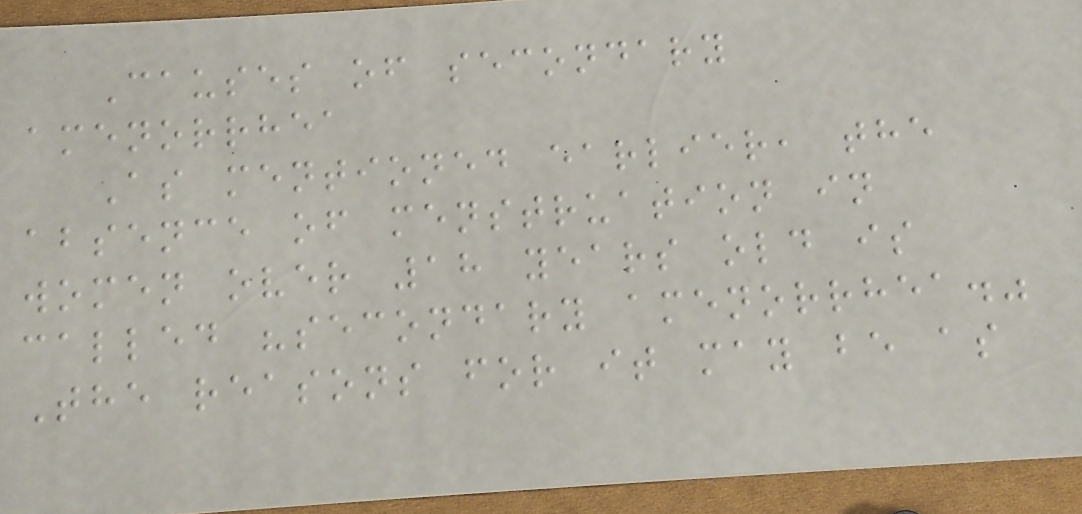Causes of secondary
amenorrhea
As mentioned earlier, the
absence of menstruation in
women over 18 years old is
called "secondary amenorrhea."
The reasons for it may be as
